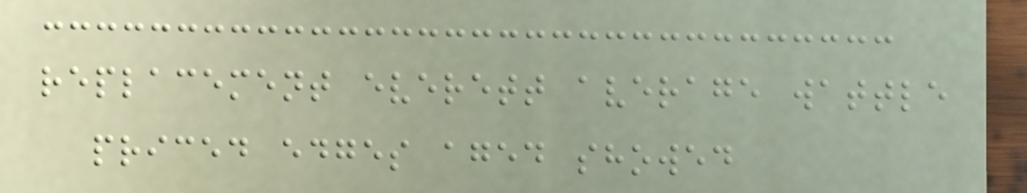replacement everett average wattle
priced edges aged showed
